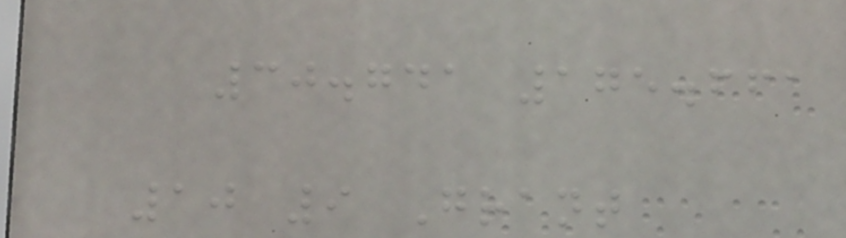30.741 175.661
10 9 Grant
